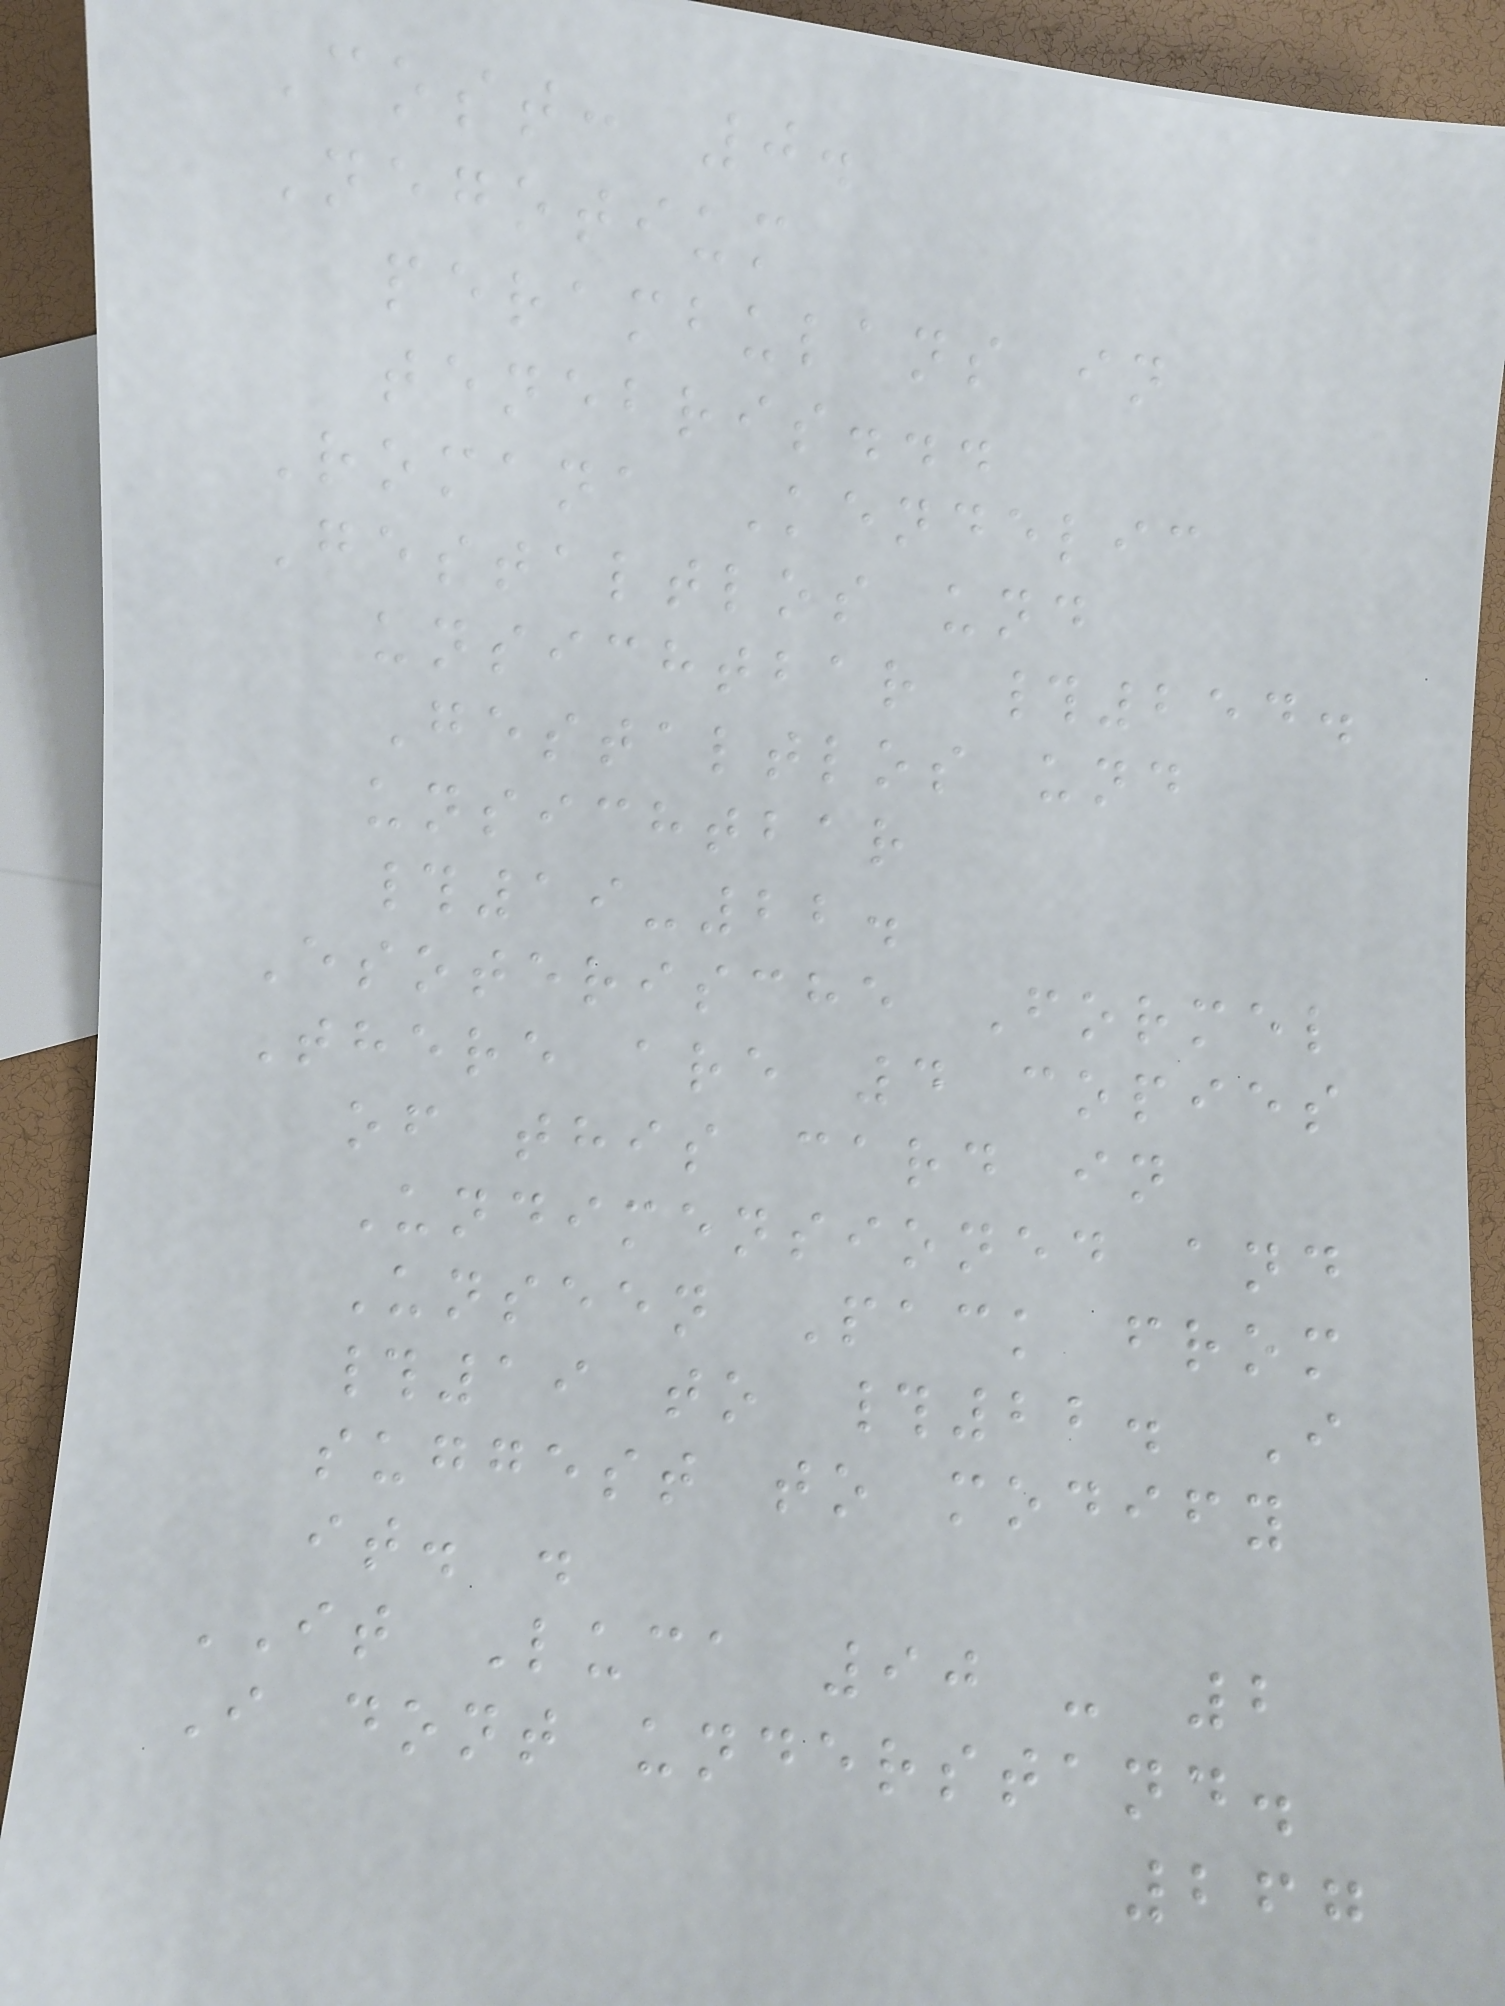Cost: 0.
Negotium
perambulans in
tenebris...
Romana Kendelic
Gestaltlos und
unsichtbar #254.
Gestaltlos und
unsichtbar
#19-22.
Esoterische Formel
There are 4 copies
of this card in
Undimensioned and
Unseen Pack from
#19 to #22. I
suggest to modify
it. .
IT Luca 90 - 2
I dont understand.
267
